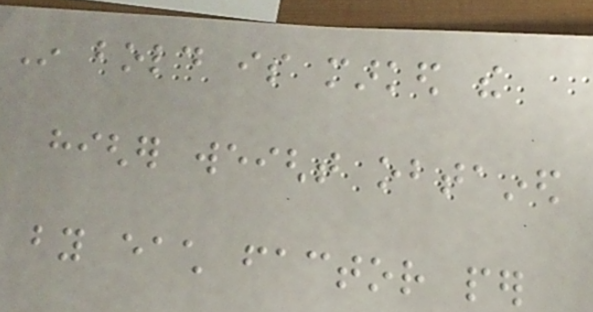In bold is marked the
higher weight obtained
by each factor per
